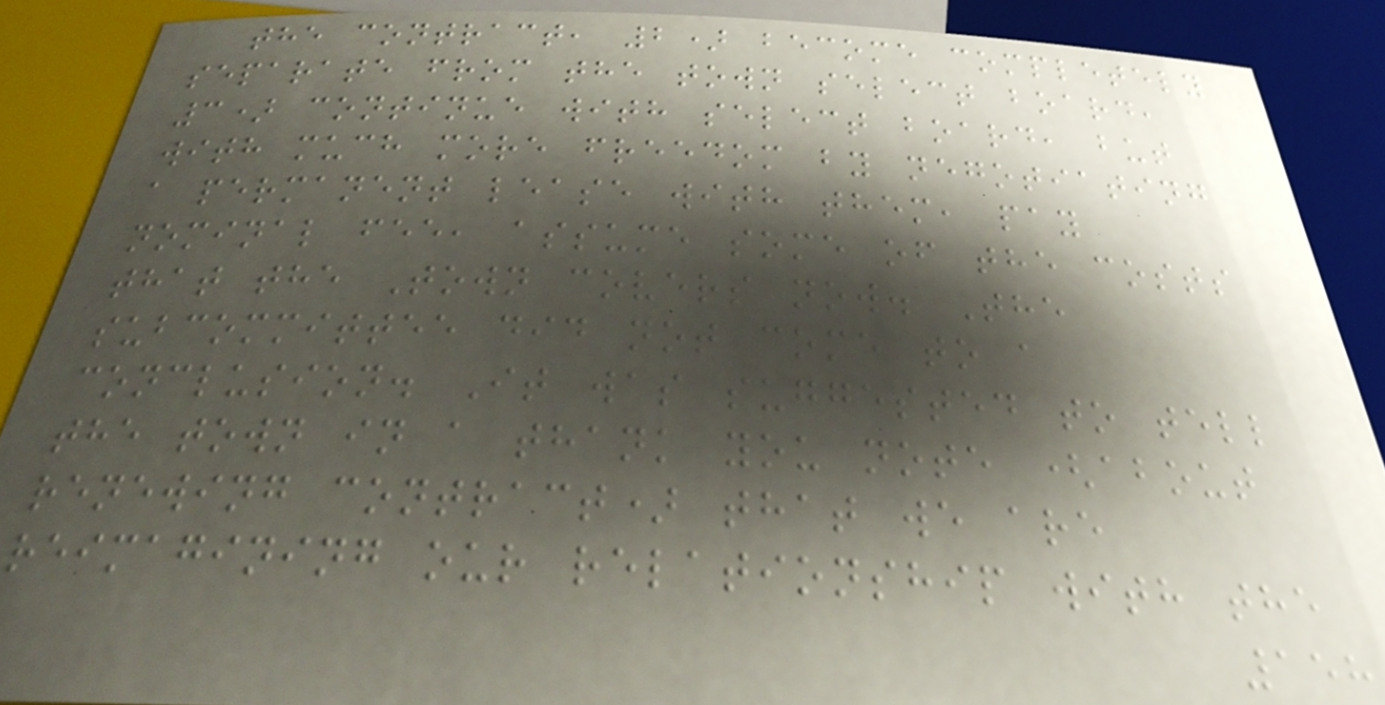the contract, 2) become completely
separate from the town select board,
3) continue with select board, but
with much more freedom by negotiating
a permanent lease with them, pay
nominal fee, assume some of the costs
that the Town covers now. The
subcommittee did not come to a
conclusion. It was suggested to tell
the town in a thank you note (about
renewing contract) that we are
reimagining our relationship with the
158
